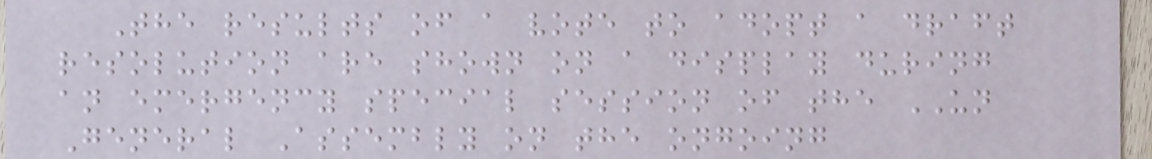The results of a vote to adopt a draft
resolution are shown on a display during
an emergency special session of the UN
General Assembly on the ongoing
